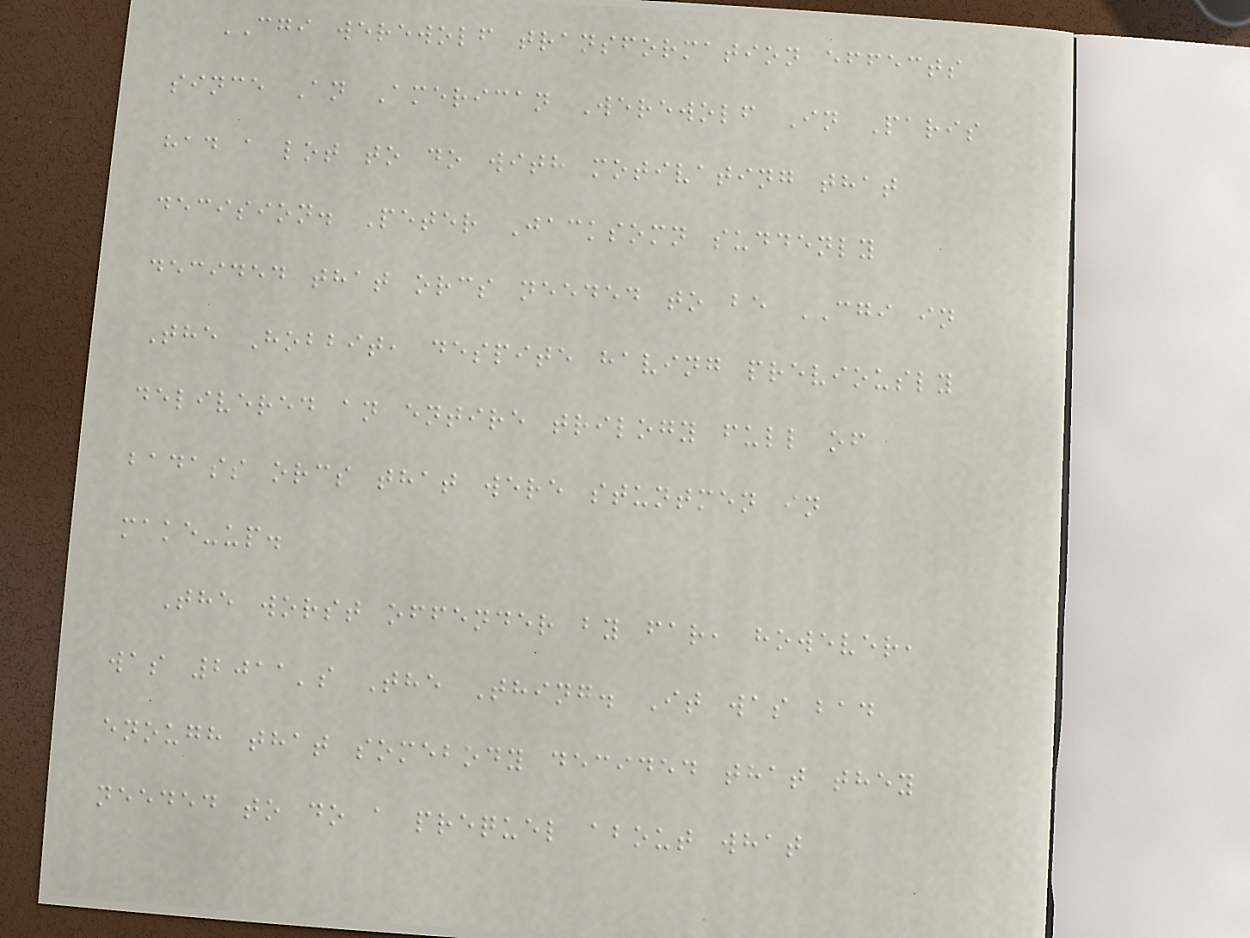CGI werewolf transformation effects
since An American Werewolf In Paris
had a lot to do with motivating that
decision. Peter Jacksomn suddenly
decided that orcs needed to be CGI in
The Hobbit, despite having previously
delivered an entire trilogy full of
badass orcs that were stuntmen in
make-up.
The worst offender by far, however,
was 2011's The Thing. It was bad
enough that somebody decided that they
needed to do a prequel about what
